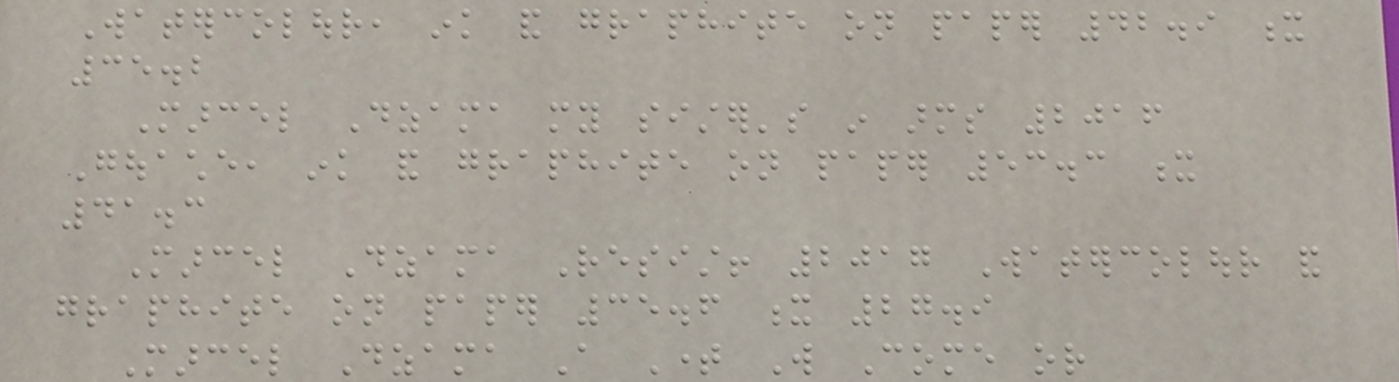Watercolour, ink and graphite on paper 42.9 x
35.2
Marcel Dzama my sister's in arms 2016
Gouache, ink and graphite on paper 53.3 x
41.3
Marcel Dzama Resist! 2017 Watercolour and
graphite on paper 35.6 x 27.9
Marcel Dzama A Time Will Come or
